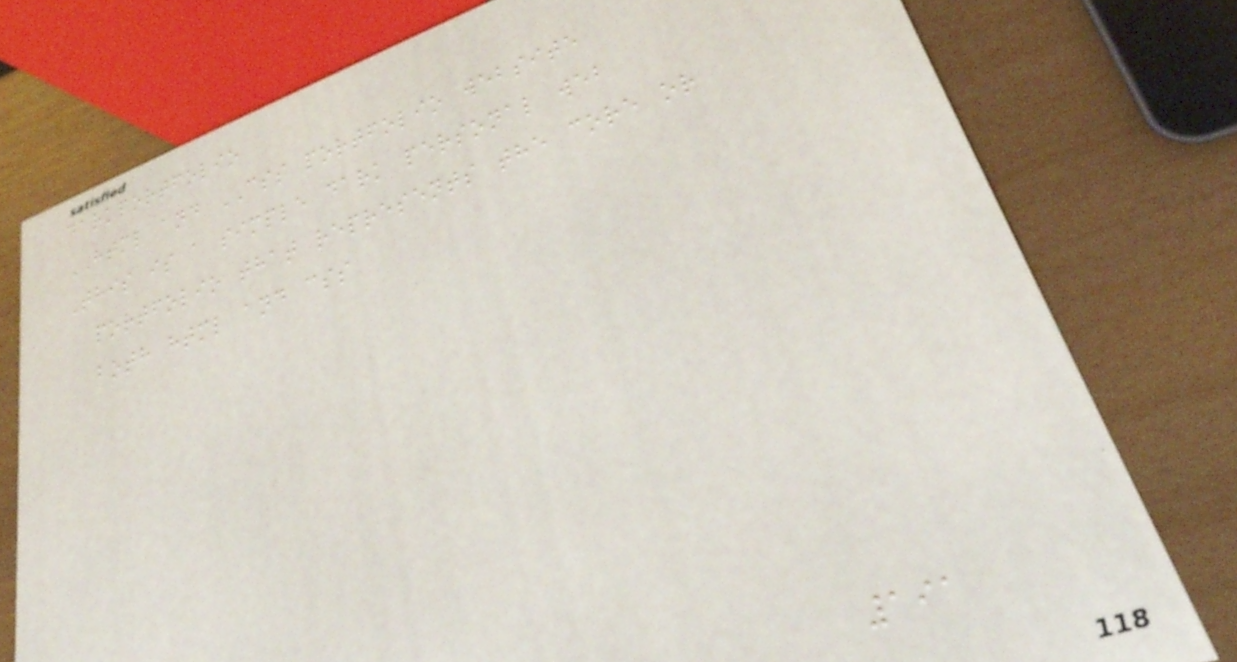darkportfolio
HTML and CSS portfolio website
This is a simple dark personal web
portfolio that represents the core or
both html and css
191
